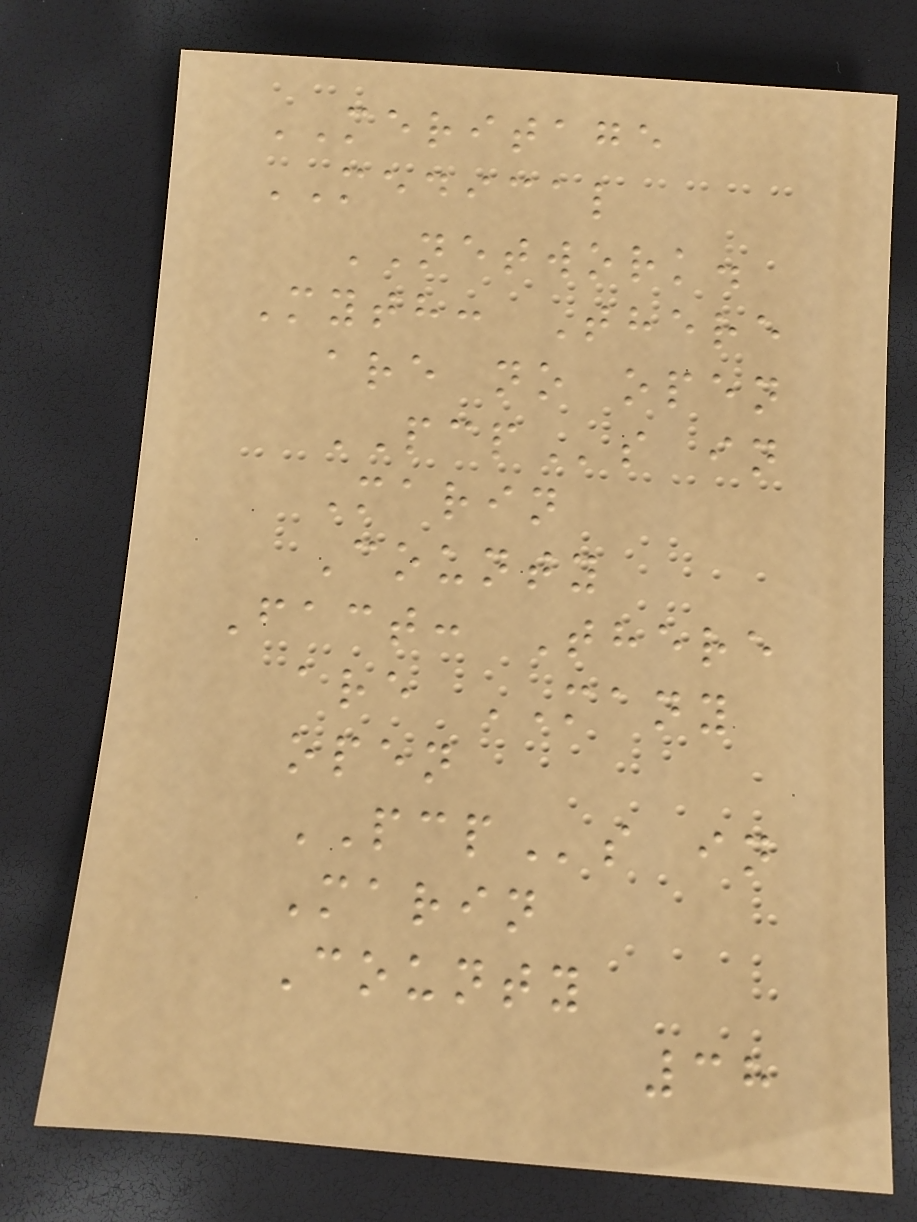MERITAGE
MEDICAL
NETWORK.
Myth: There
are no open
PCPs in
Marin
County
Fact: There
are MANY
open
PCPs in
Marin
County
38
